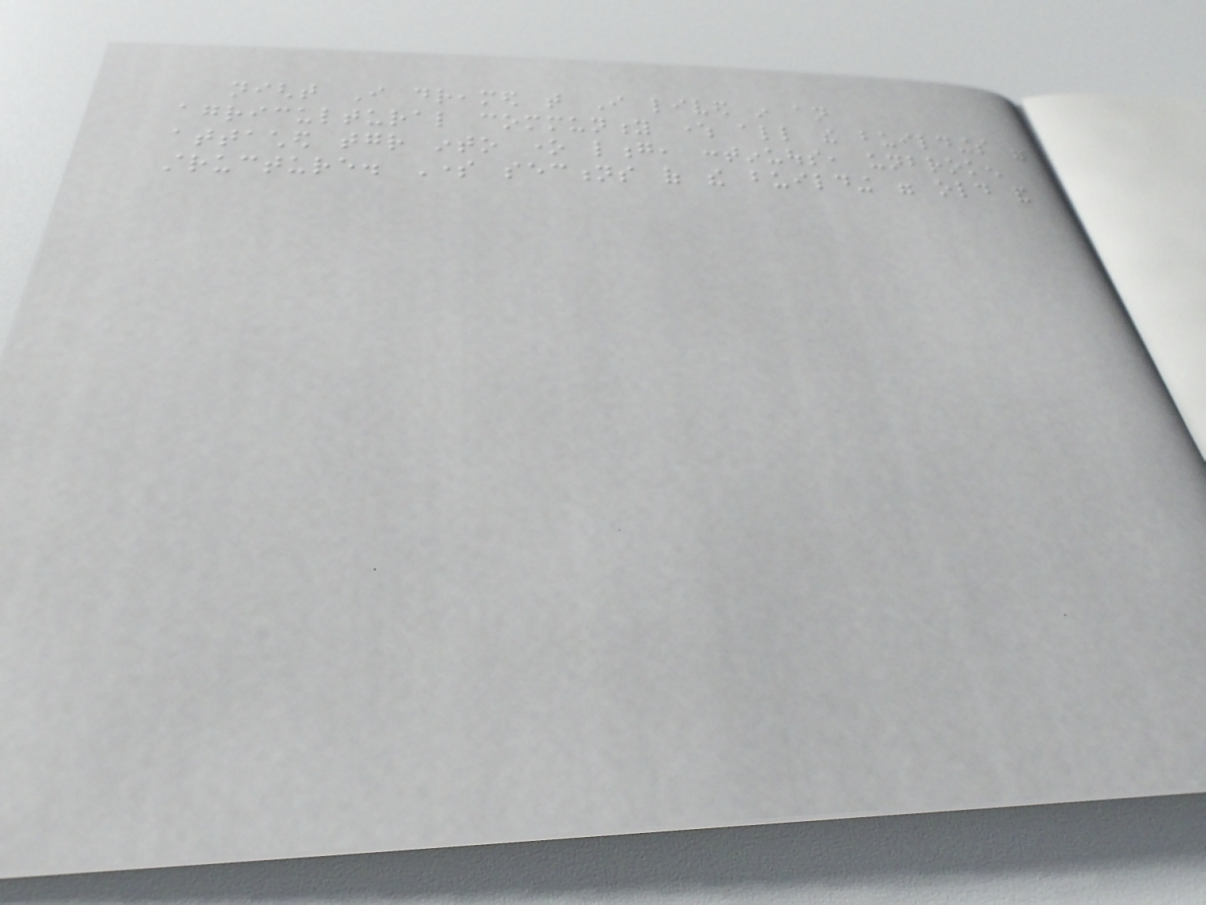night I dreamed that I lived in an
agricultural community where all the buildings were
attached together into one long, continuous, unbroken
structure. Some sections of the building were old and
